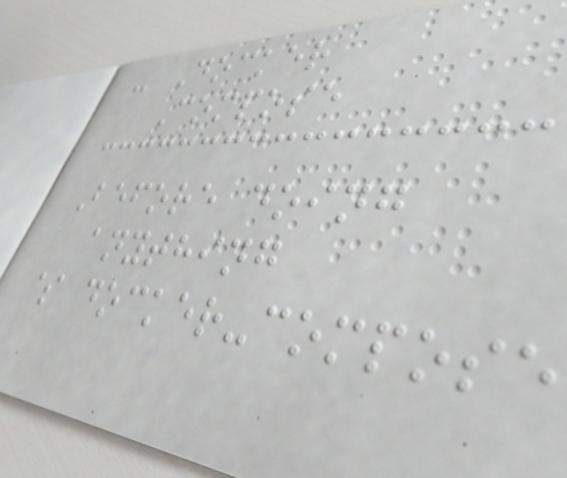- Docker
Compose
Before doing
anything
$ docker-compose
